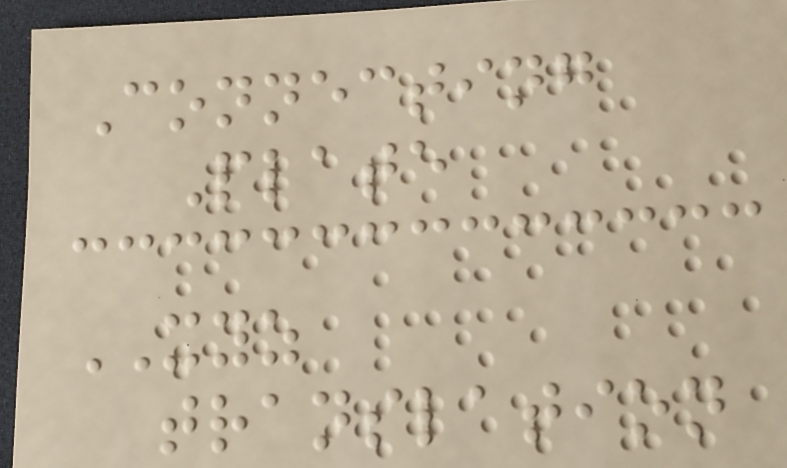Connecting
Plate
XYZ
translation
